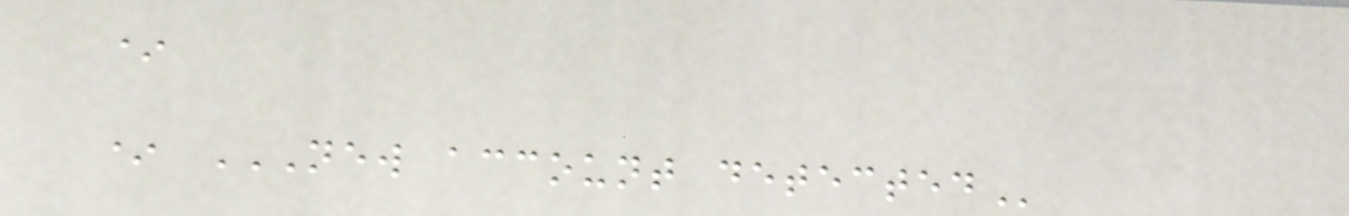*
* NEW ACCOUNT DETECTED
